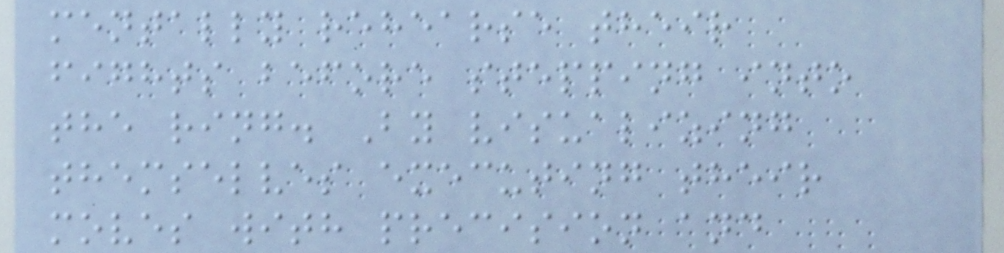mentally rehearse their
fights before stepping into
the ring. By visualizing
themselves executing their
moves with precision and
